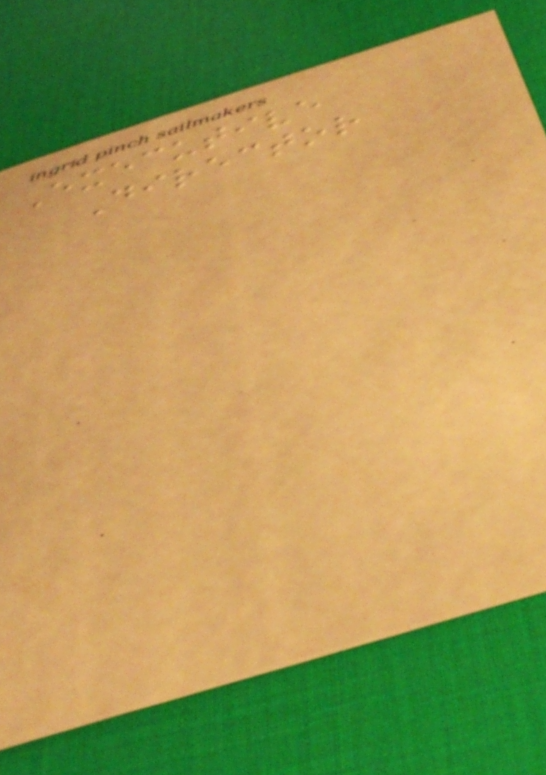Executive
Director
